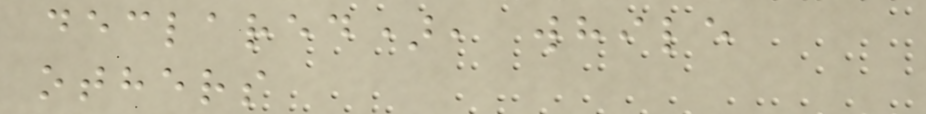declared), while
others
